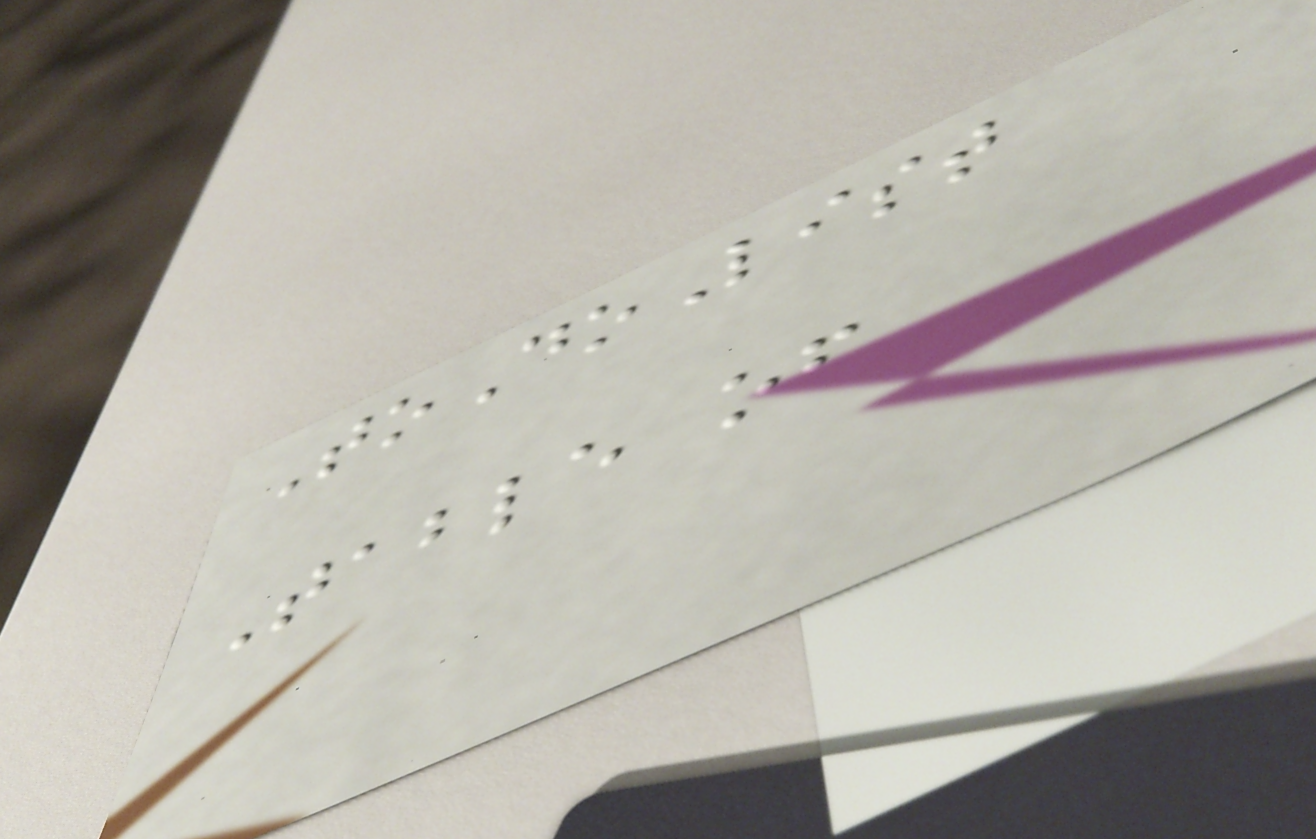ToDoList
Table of
